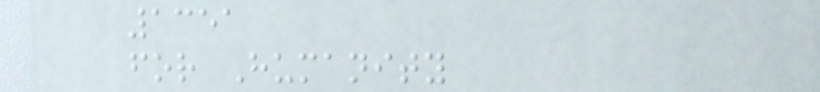1351
for Humanity
